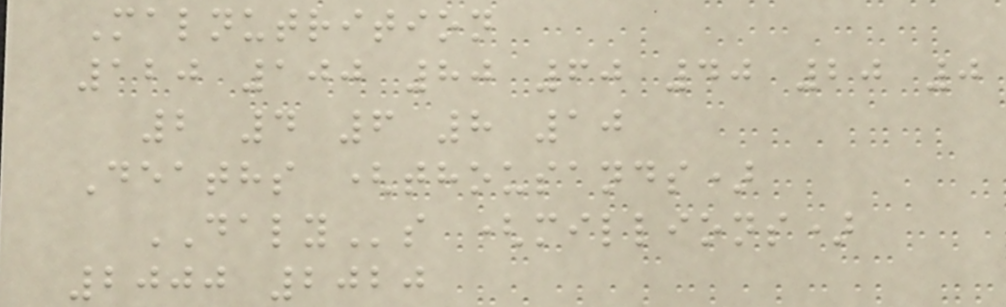Malnutrition
120 100 80 60 40 20 0
2 4 6 8 10
Deaths (thousands)
DALYs (millions)
2000 2020
